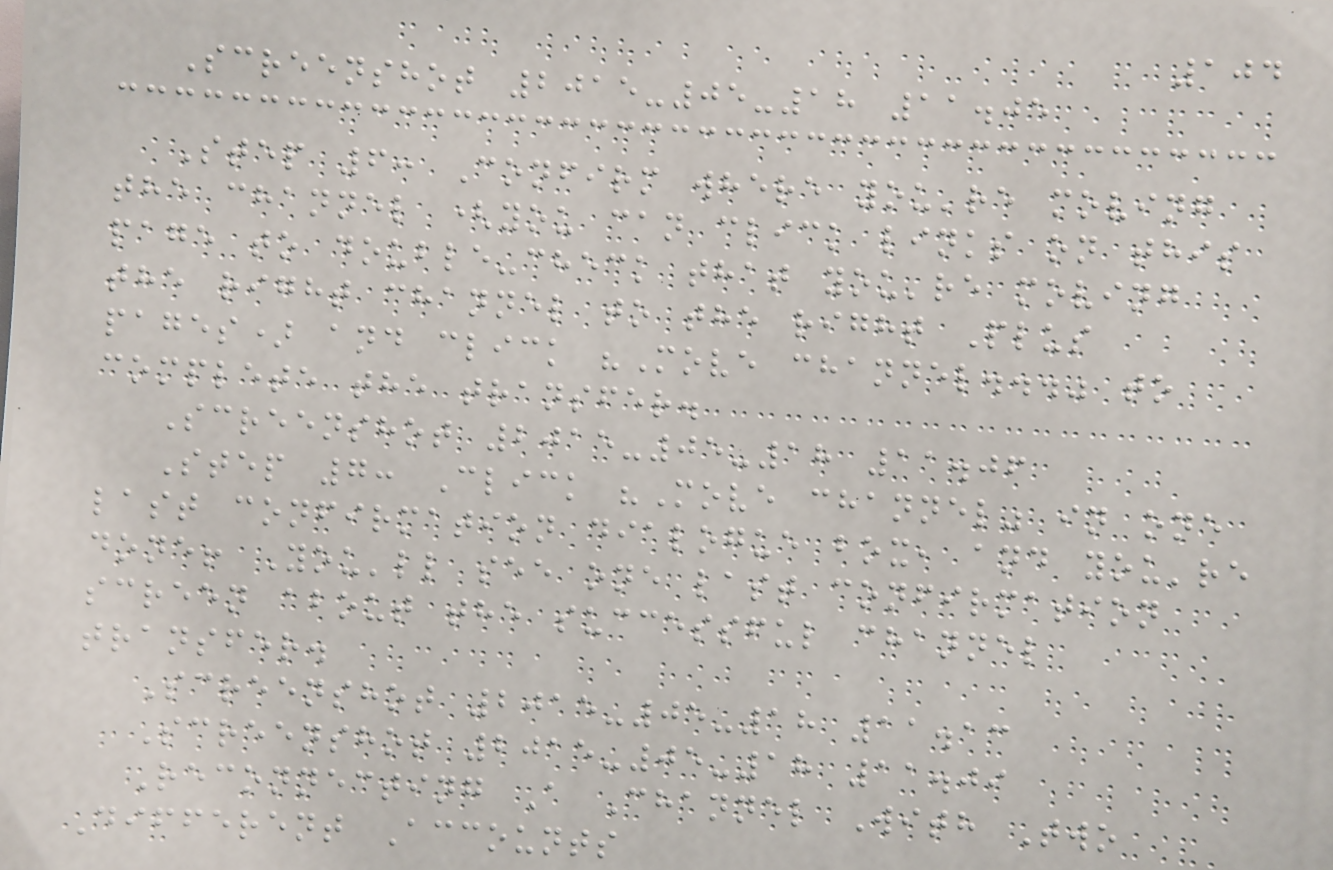104
Screenshot 2015-05-18 11.05
Step 6: Confirm where you're moving
the channel (you can click links on this
page to double-check that you're moving
the right channel to the right Plus
pages) and click "Move channel..." to
complete the transfer.
Screenshot 2015-05-18 11.06
Step 7: Click "Move channel" in one
last confirmation dialogue box, and you're
done! You'll see one last confirmation
screen about the successful channel
transfer.
Screenshot 2015-05-18 11.13
Screenshot 2015-05-18 11.09
Reconnecting A Channel With Two
Different Accounts
